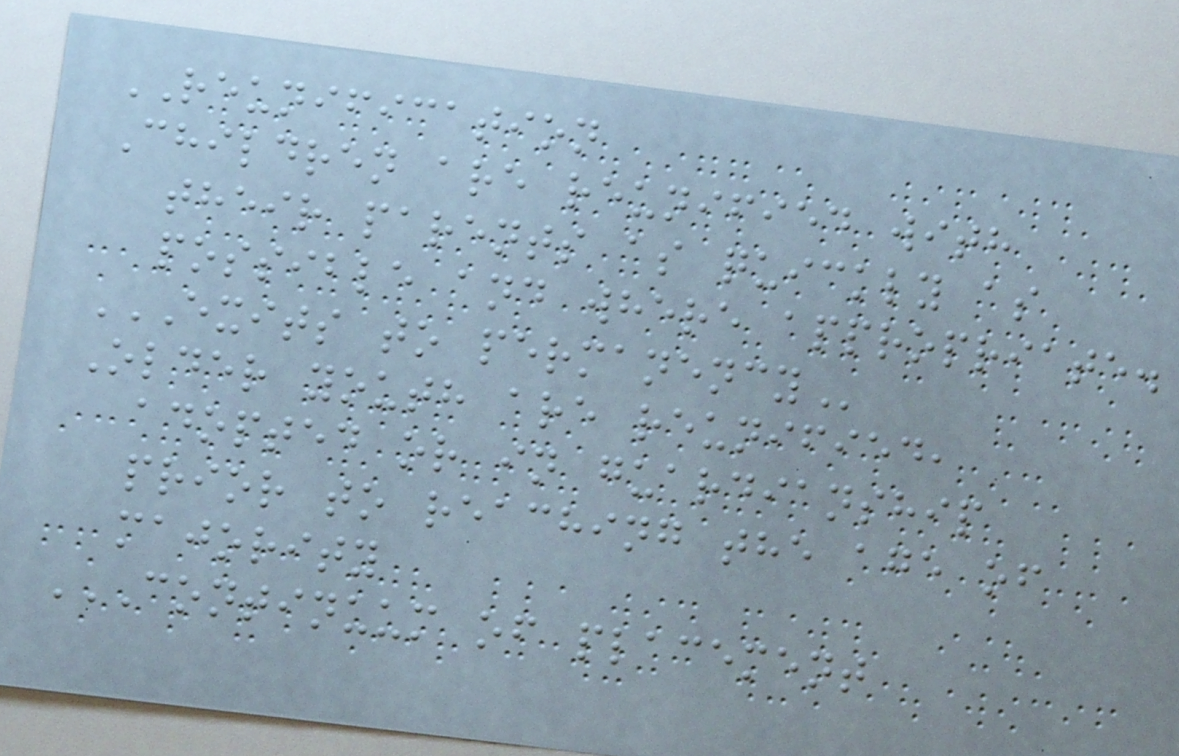REUNIFICATION
Children are reunified with
their parents as quickly as
possible and where appropriate.
EXITS TO PERMANENCY
Older youth are reunified,
adopted or in guardianship
prior to reaching the age of
majority
CONTINUUM OF PLACEMENT
